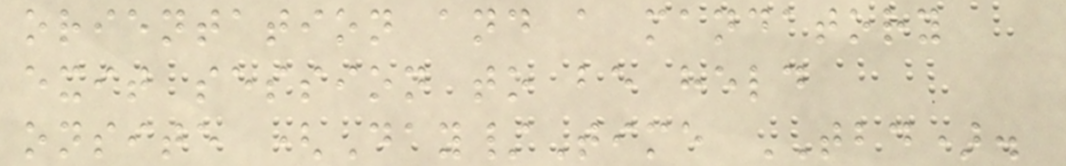orientation and a mandatory
exit session to be held
onsite (Day/Time TBD).
